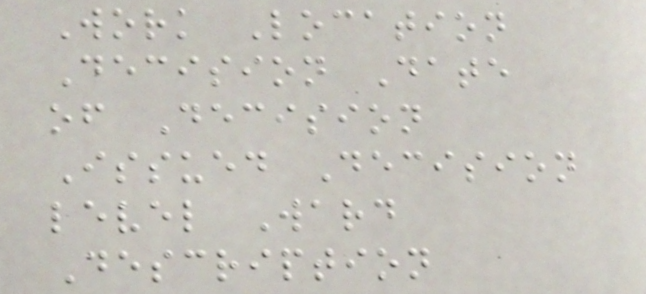Work Location
Decision Date
of Decision
Issued Decision
level Ward
Description
